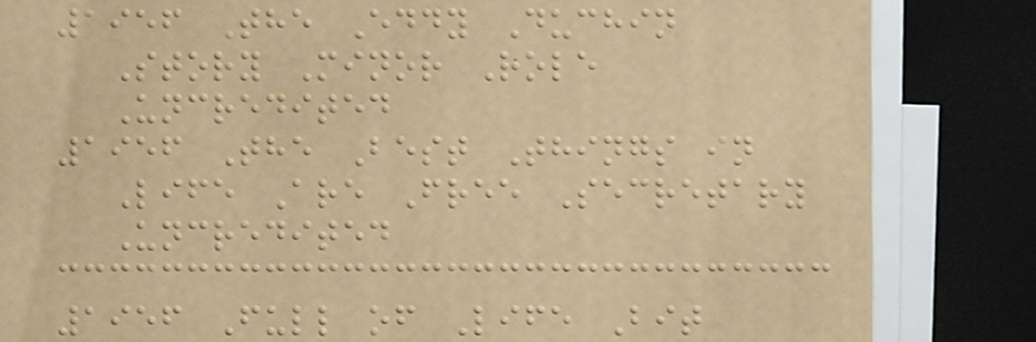1956 The Eddy Duchin
Story Minor Role
Uncredited
1956 The Best Things in
Life Are Free Secretary
Uncredited
1956 Full of Life Bit
